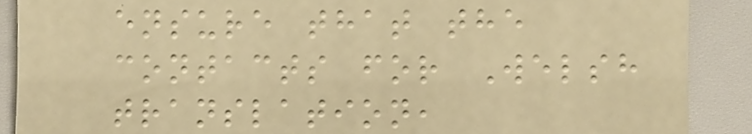ensure that the
contacts for Welsh
translation,
